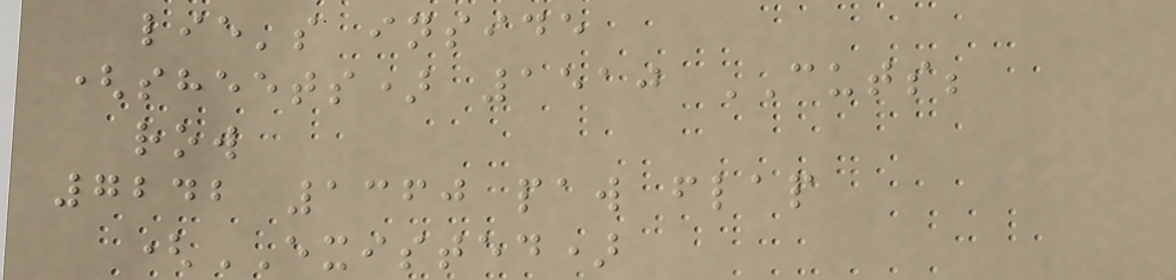lie's inside
(sheets) 1510 CUTS;
row
7242 1360 paw flap
(EXISTED)
